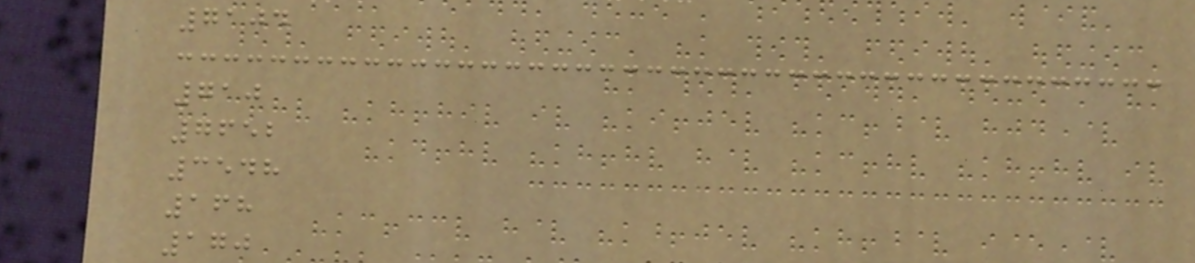7104
710
7652
3548
168
170
